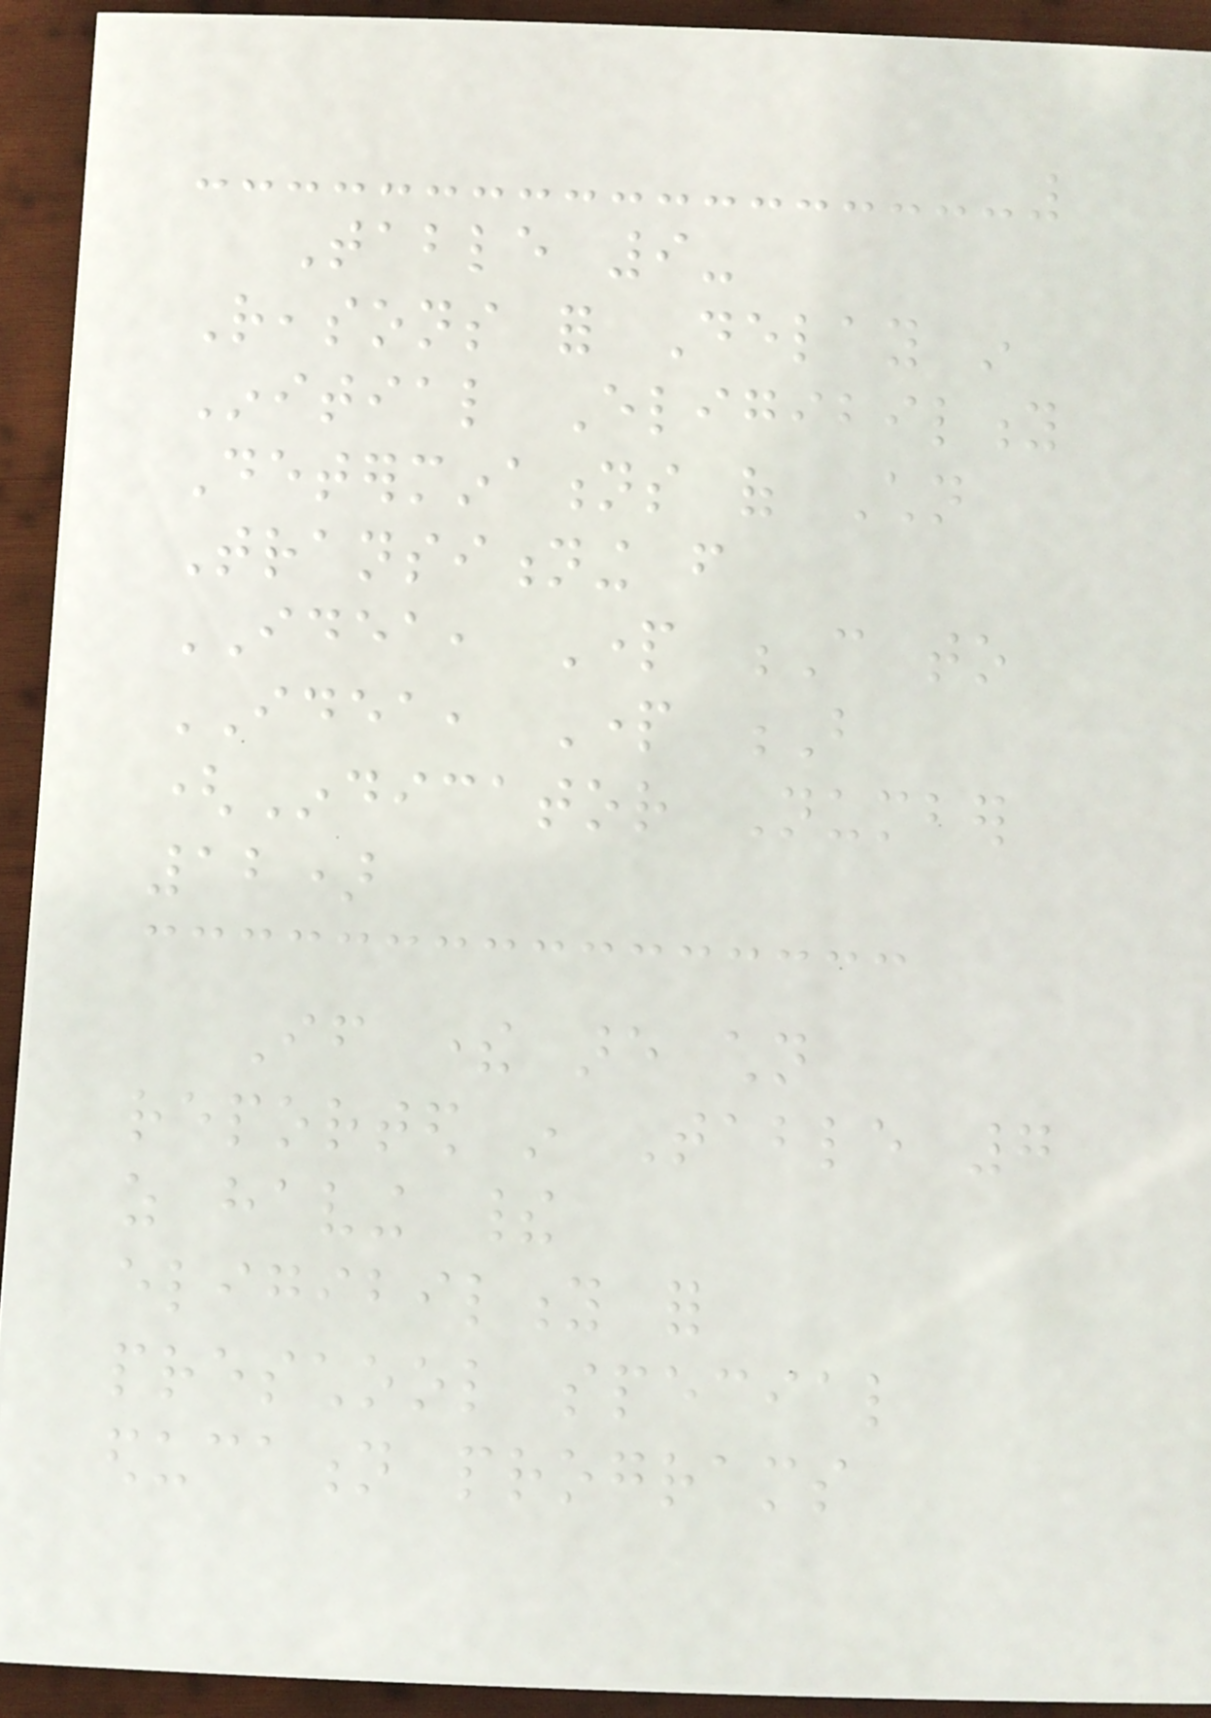Table 9-
Reasons for Delay in
Initial Eligibility
Determinations of Children
Transitioning from
IDEA, Part C to
IDEA, Part B
(Indicator Number
12)
If there are children
reported in Table 7
as having their
eligibility for
preschool special
education programs
